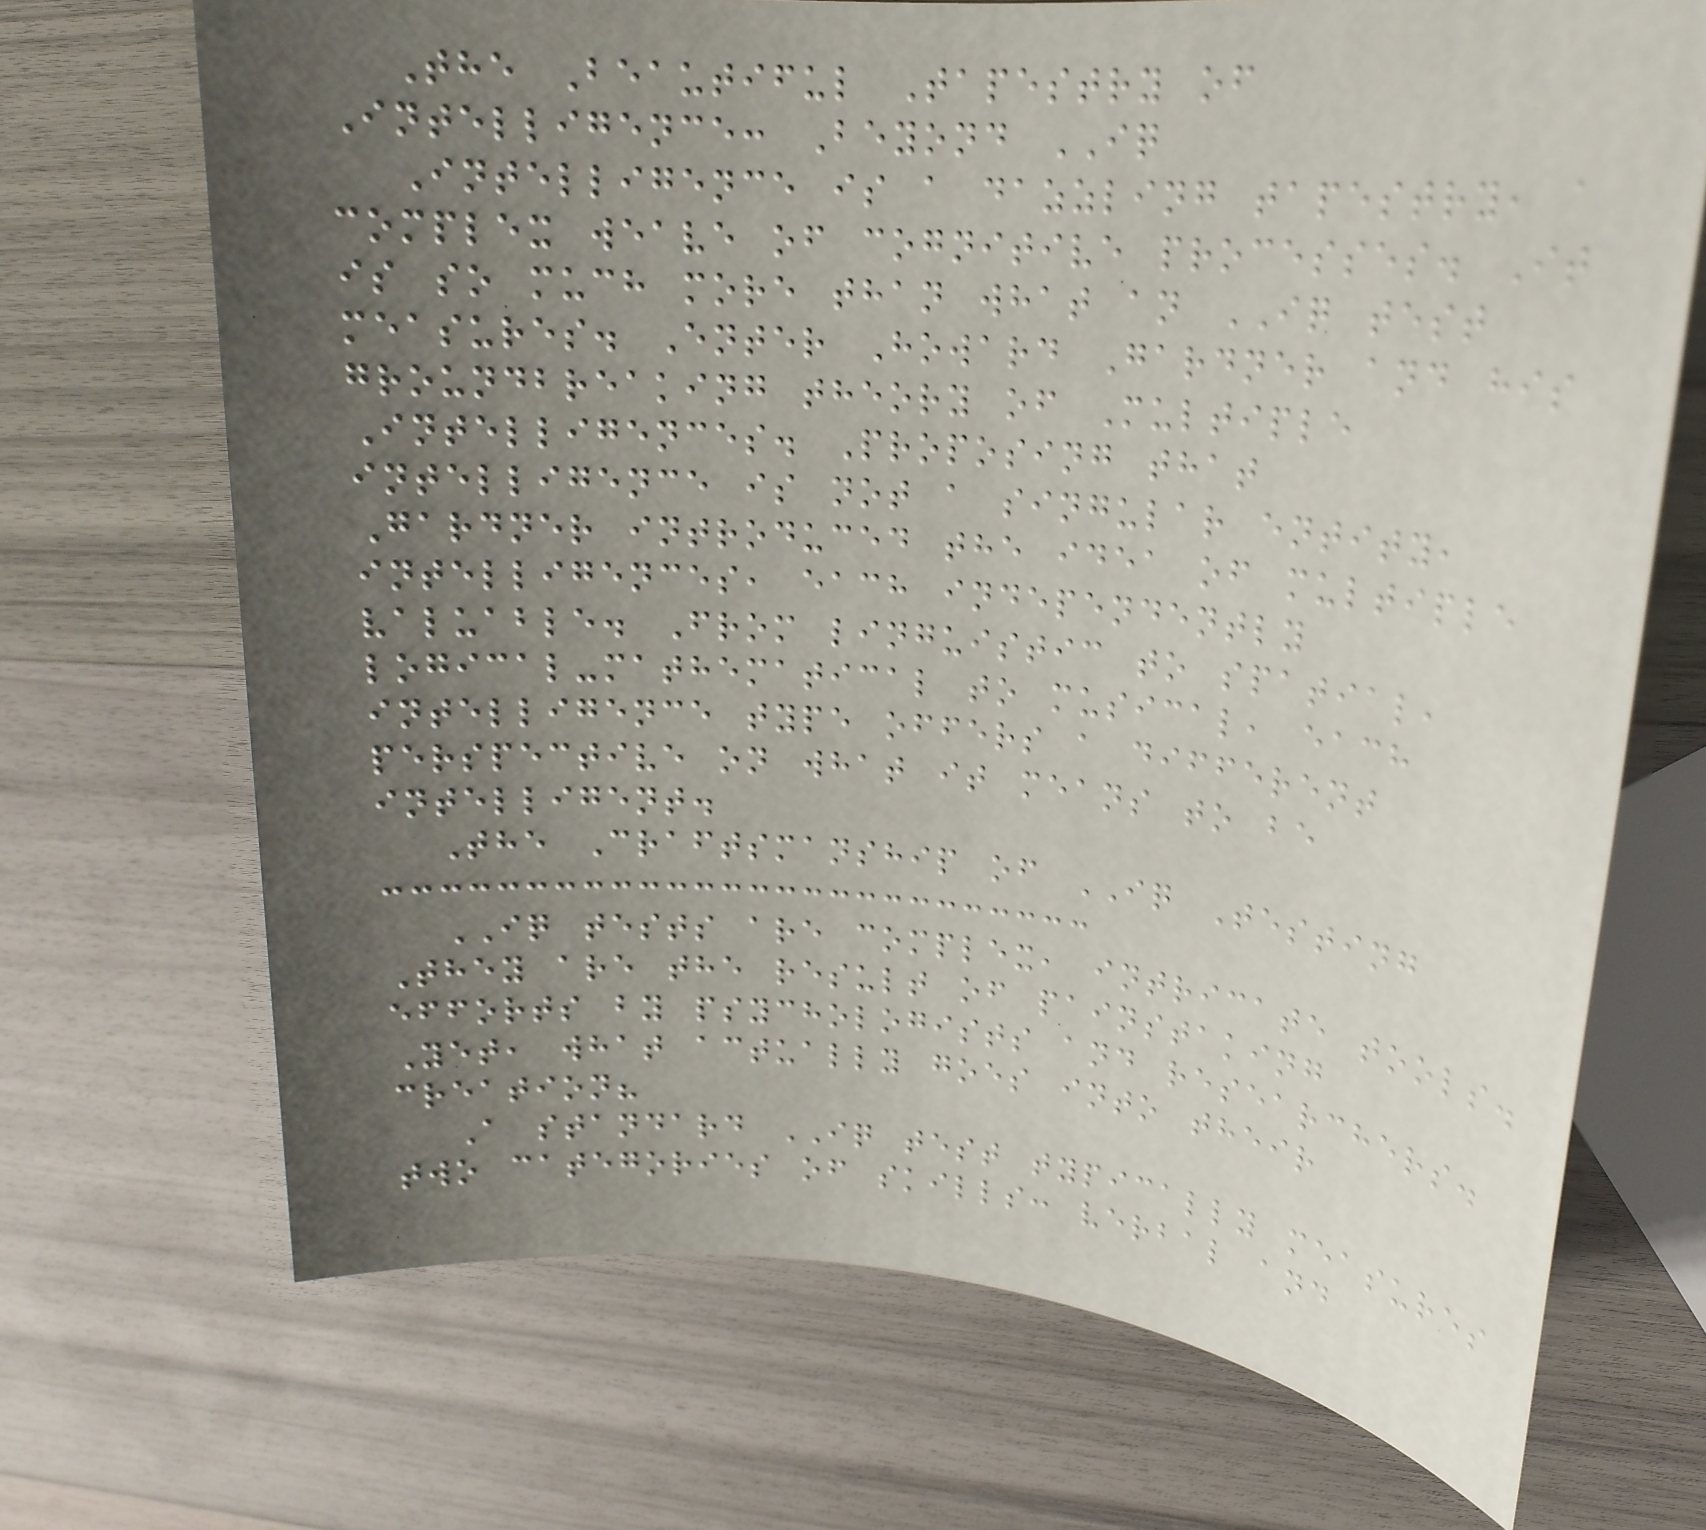The Beautiful Tapestry of
Intelligence: Beyond IQ
Intelligence is a dazzling tapestry, a
complex weave of cognitive processes. It
is so much more than what an IQ test
measures. Enter Howard Gardner and his
groundbreaking theory of Multiple
Intelligences. Proposing that
intelligence is not a singular entity,
Gardner introduced the idea of multiple
intelligences, each independently
valuable. From linguistic to spatial,
logical-mathematical to musical, each
intelligence type offers a different
perspective on what it means to be
intelligent.
The Craftsmanship of IQ Testing
IQ tests are complex, intricate tools.
They are the result of painstaking
efforts by psychologists and researchers.
Yet, what actually goes into their
creation?
A standard IQ test typically measures
two categories of skills: verbal and
